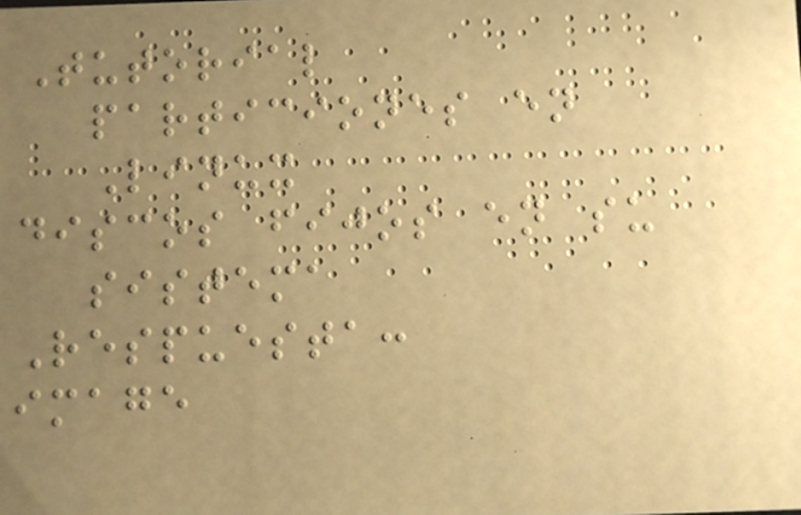Tutorial
particiones en
Linux
discos fijos en su
sistema
Respuesta:
image
